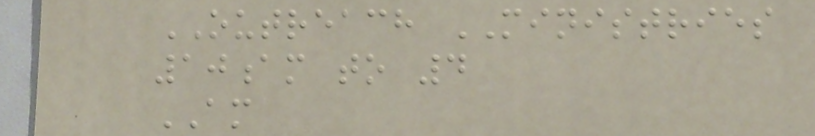OUTREACH MINISTRIES
10am to 4
AM
